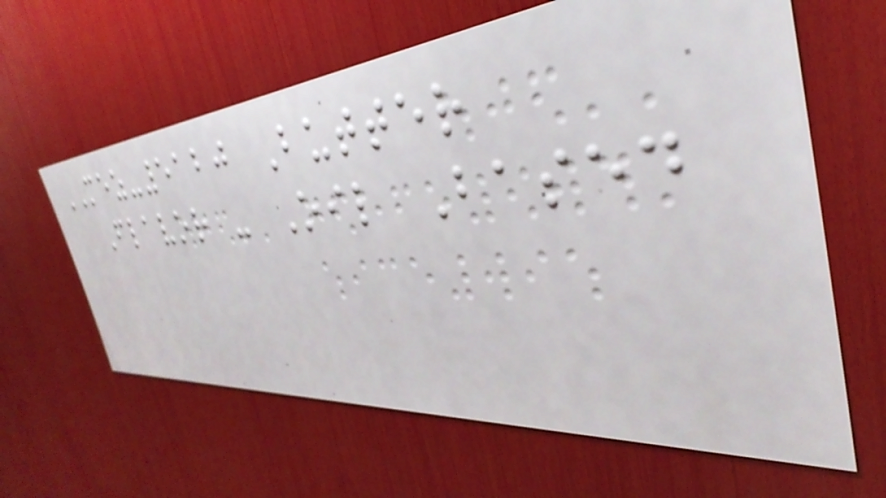MEZ-5120 Butter
Flavor - Oil Based
